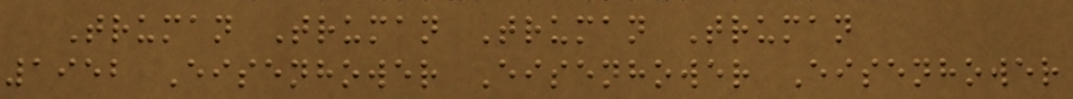Truman Truman Truman Truman
1952 Eisenhower Eisenhower Eisenhower
